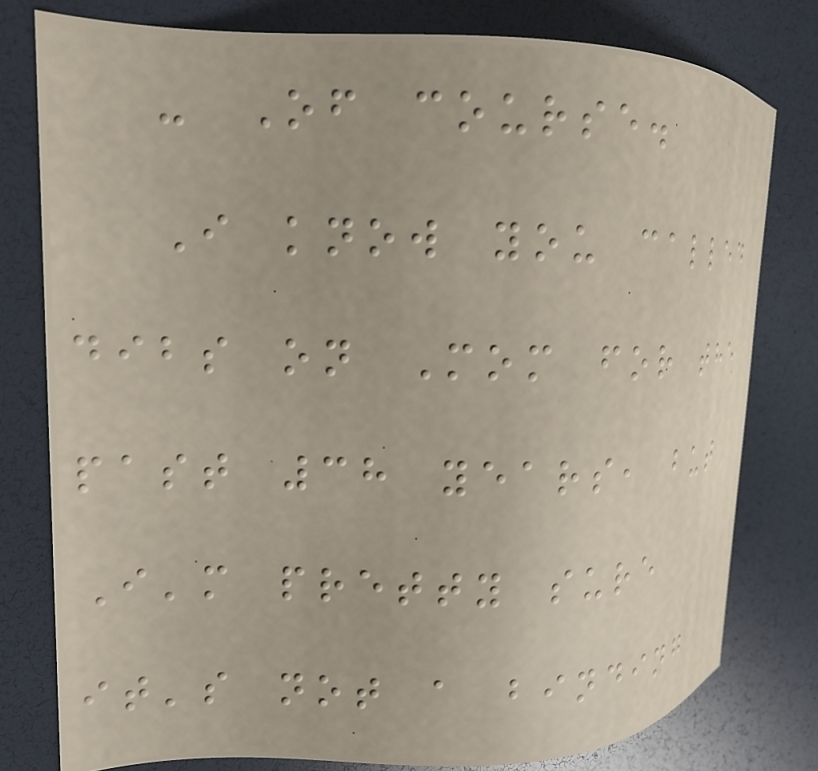- Of course.
I know you called
dibs on Mom for the
past 38 years, but
I'm pretty sure
it's not a binding
